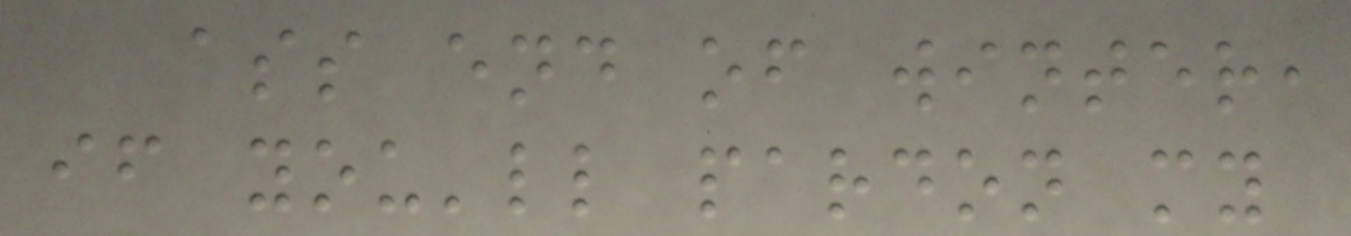ass end of winter,
if you'll pardon my
